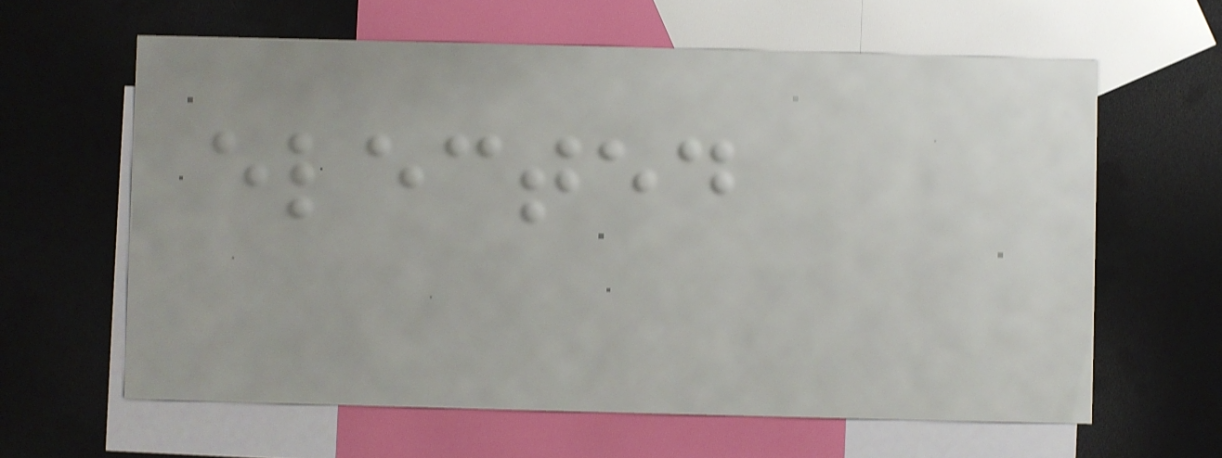elected
